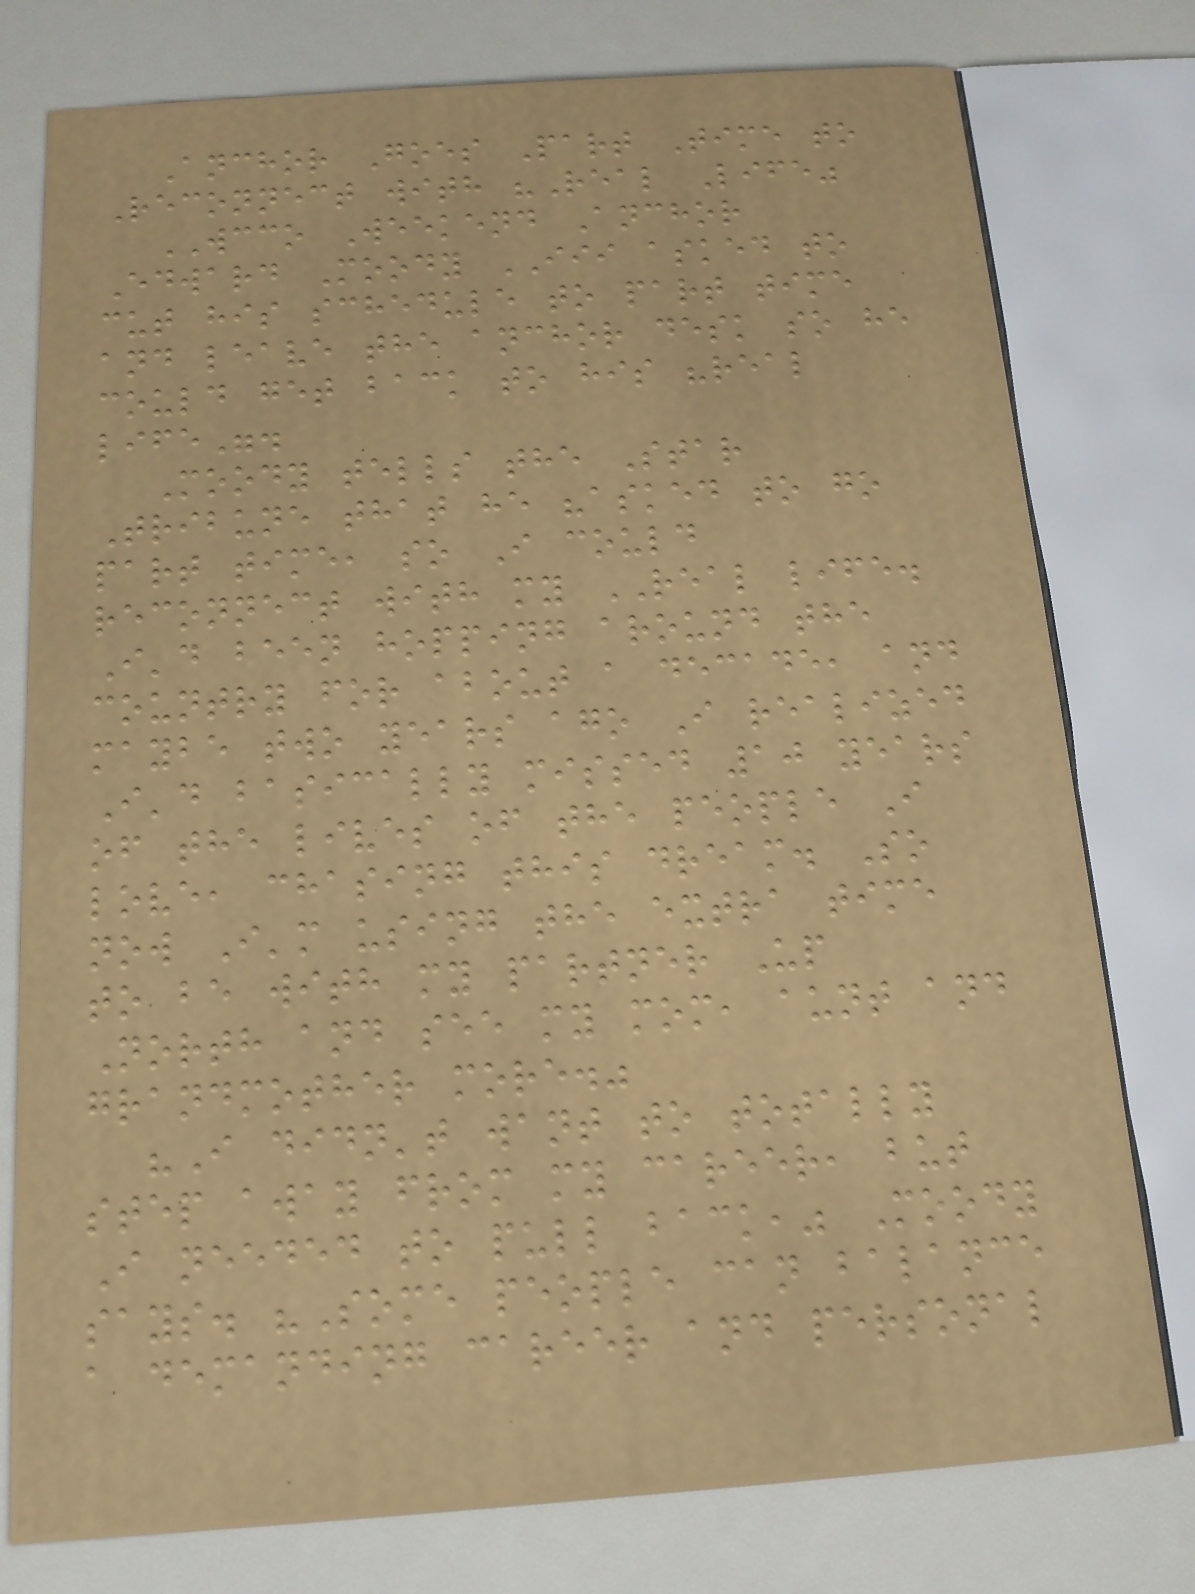Anchor Goes Part Time to
Reconnect with "Real Life"
WCCO Weekend Anchor
Edward Moody III asked to
cut his schedule to part time
and leave the anchor desk so he
could get back to his "real
life".
Moody tells the Star
Tribune that he "asked to go
part time, so I could
reconnect with my REAL life.
I'd been hopping around the
country for about a decade, and
maybe two years ago I realized
I'd basically missed 10 years
of the lives of the people I
love, chasing this dream. So
now I'm using the extra time
to be with my partner Up
North and see my mom, aunt and
grandmother more."
"I didn't want to totally
step away from my career, but
I needed to pull back," Moody
says. "Some people can balance
a demanding career and personal
